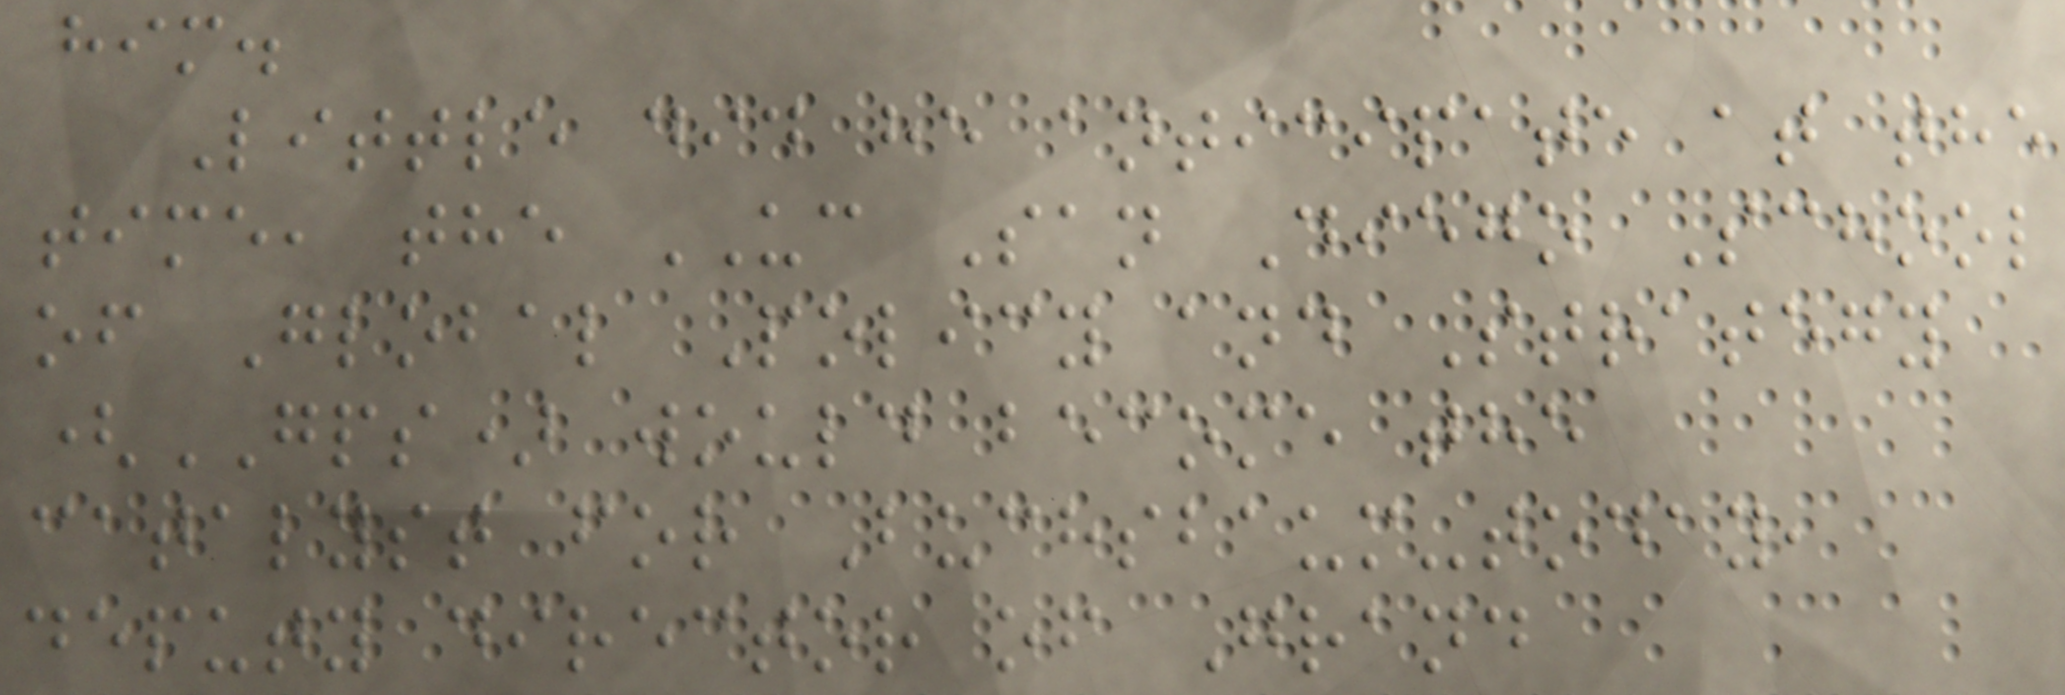him.
Little did he anticipate at the
time, the UC San Diego School
of Global Policy and Strategy
(GPS) would become the
catalyst for Buchsbaum-today,
deputy director of Grand
